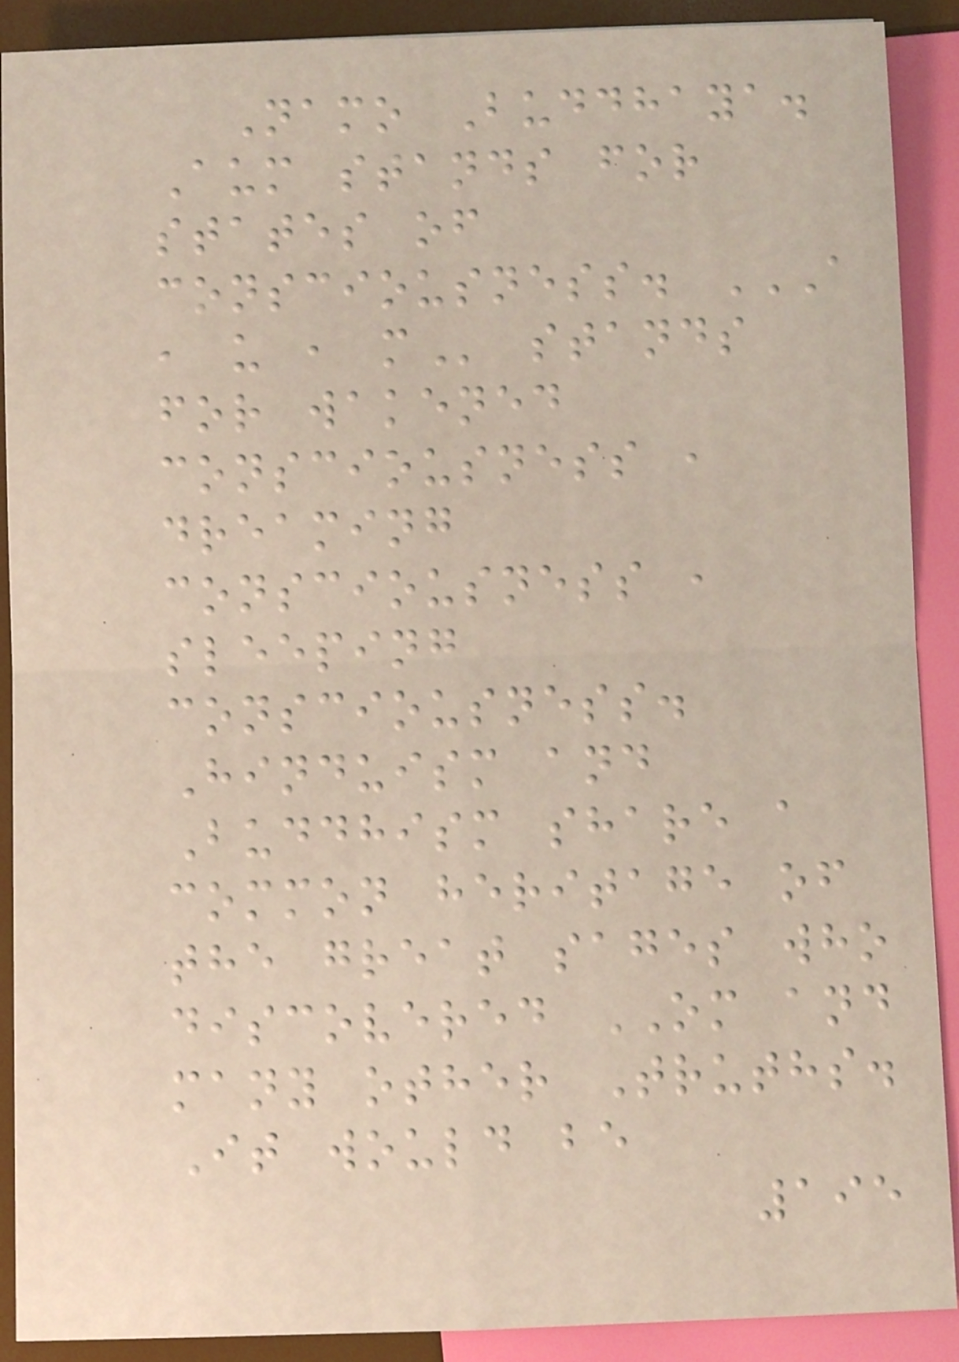Namo Buddhaya.
Aum stands for
states of
consciousness. A
, U , M stands
for wakened
consciousness ,
dreaming
consciousness ,
sleeping
consciousness.
Hinduism and
Buddhism share a
common heritage of
the great sages who
discovered OM and
many other Truths.
It would be
195
